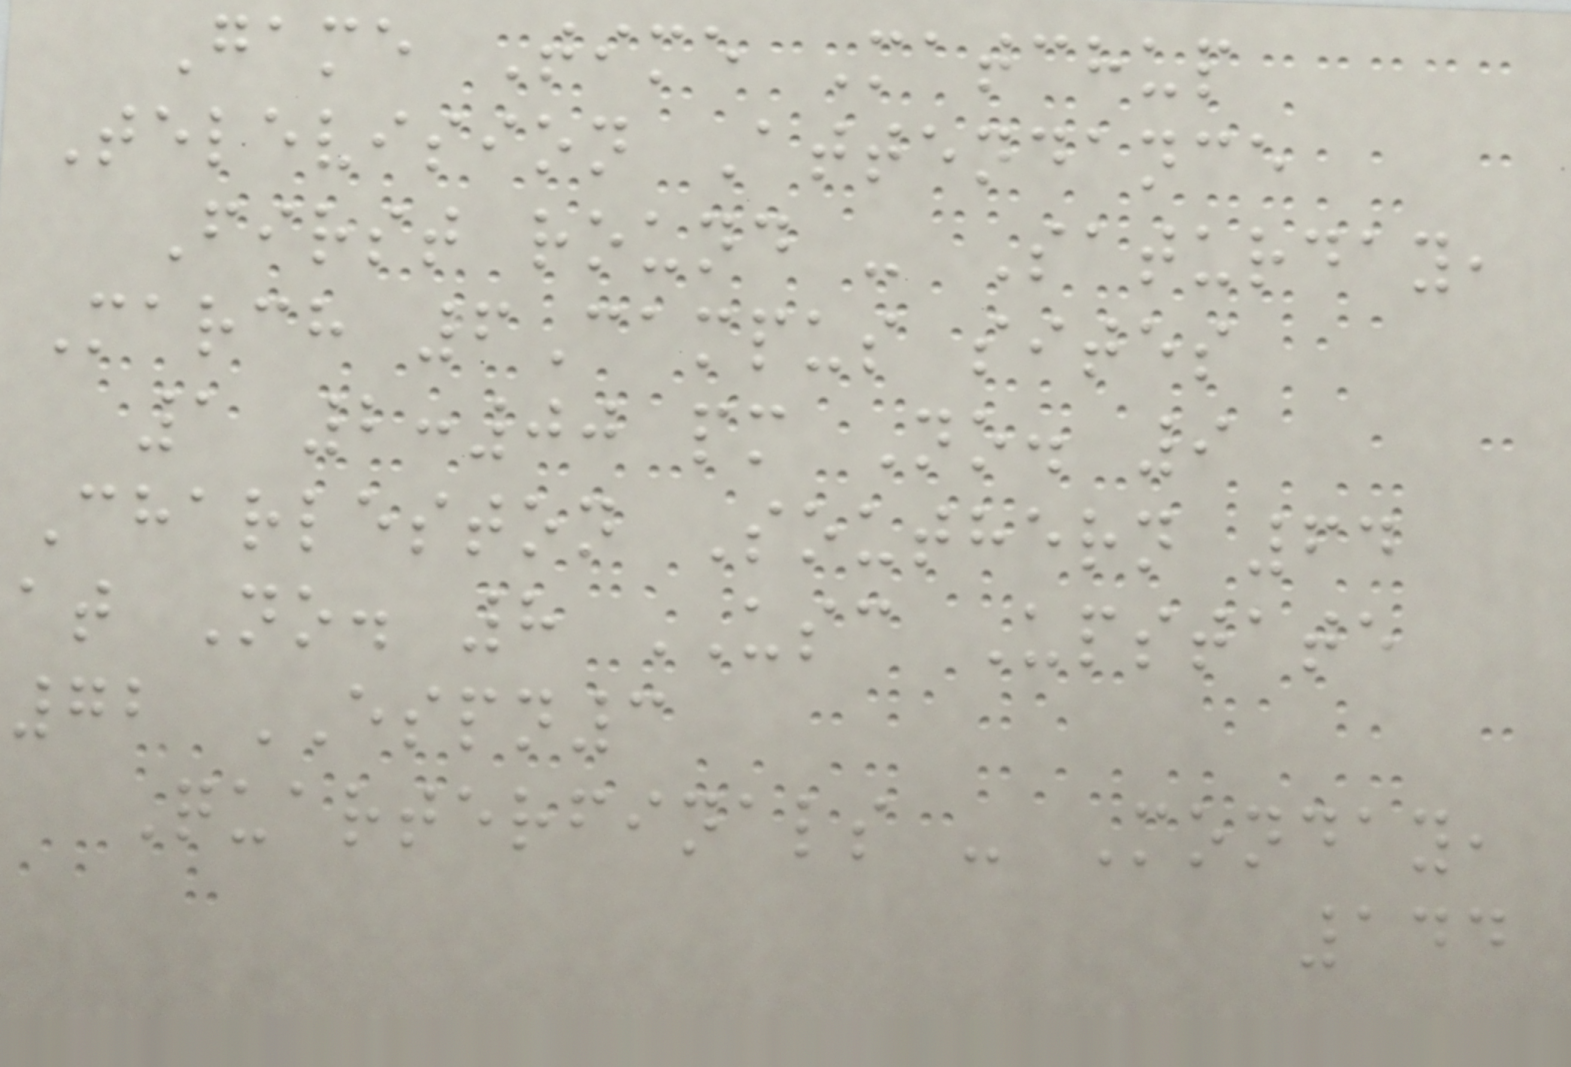Game Time Matchup
Television Attendance
First round - Saturday,
March 6Campus sites
1 2:00 pm No. 9
Charleston Southern 64
at No. 8 USC Upstate
72 ESPN3
Quarterfinals - Monday,
144
